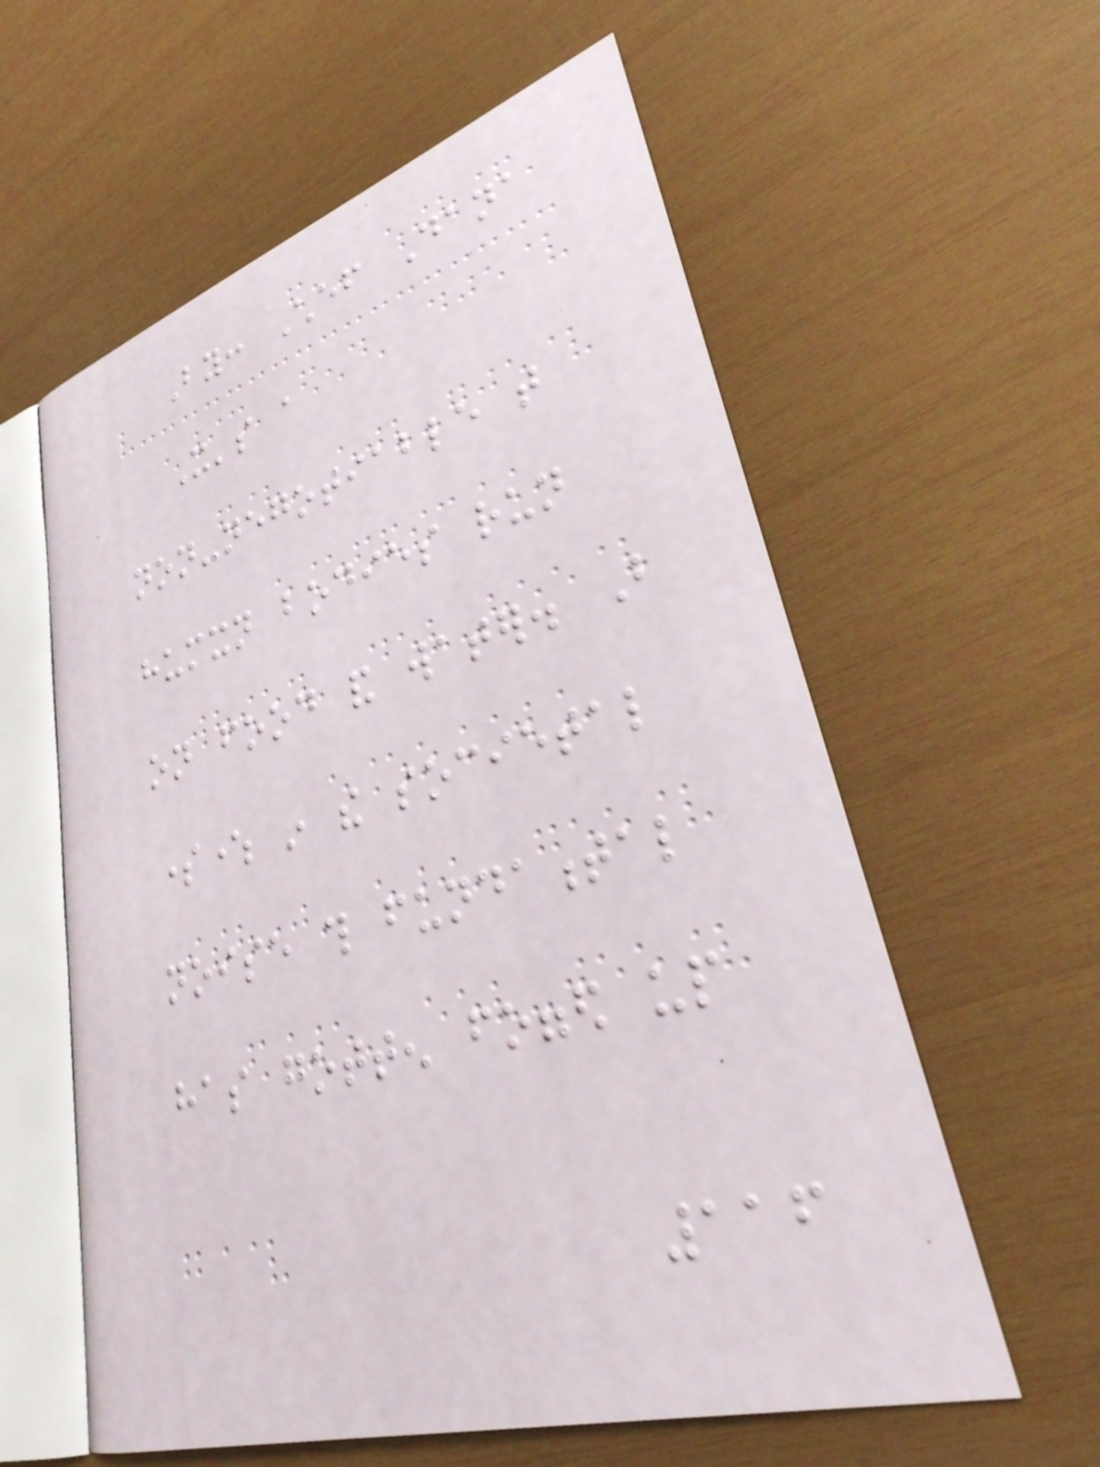By: Chef Dana
It's a
non-negotiable that
humxn bodies run
on food and water. But
somewhere in the societal
noise this fundamental
has gotten fogged up
116
